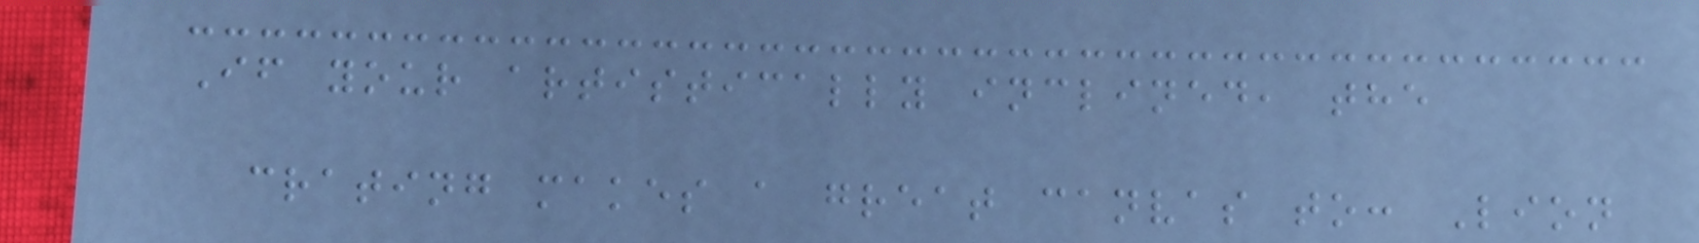If your artistically inclined, the
crating makes a great canvas to: Lion
